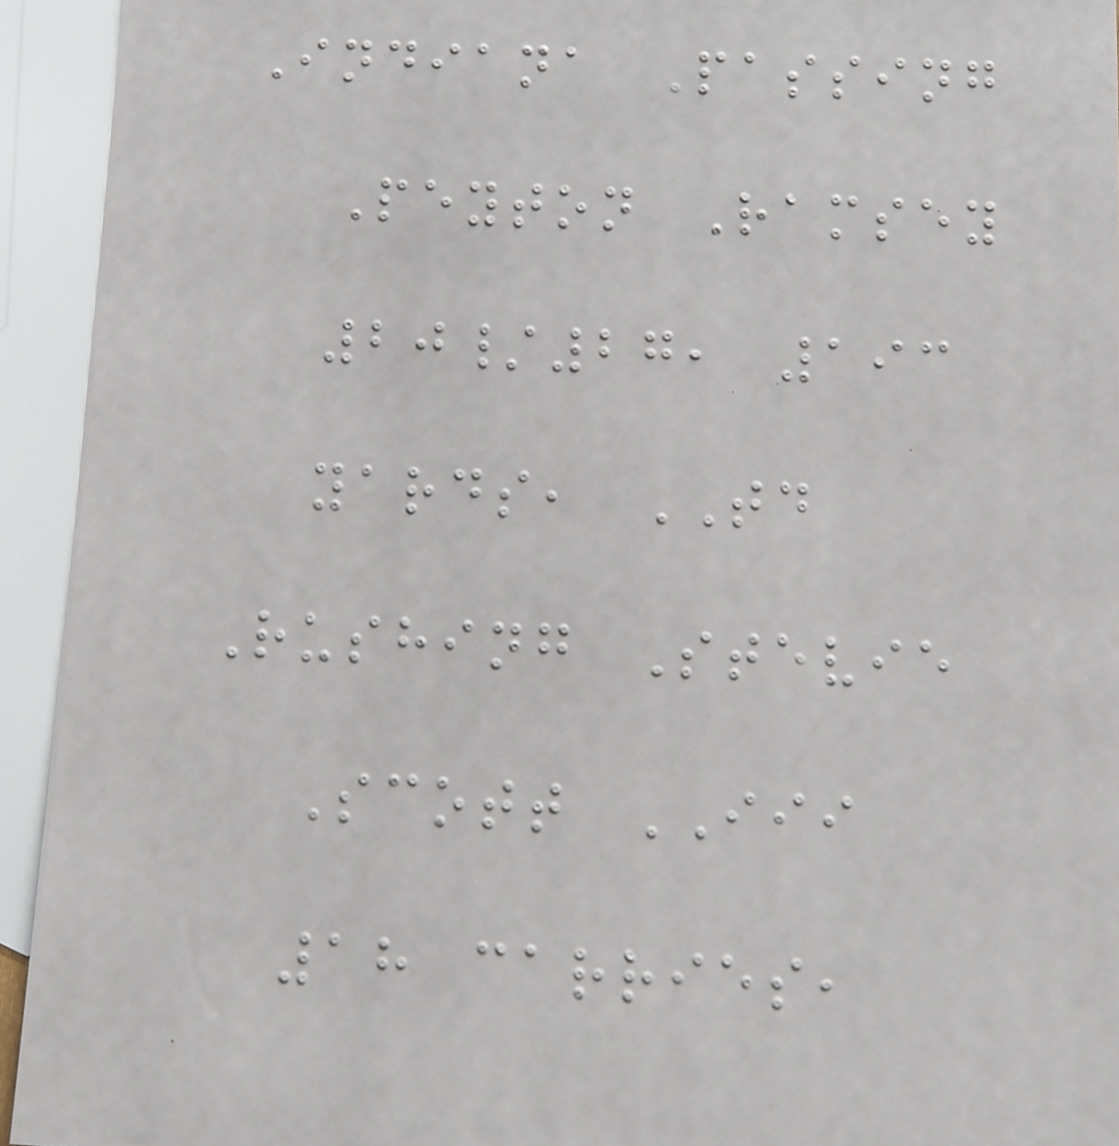Indiana Passing
Peyton Ramsey
20/27, 193
yards, TD
Rushing Stevie
Scott III
18 carries,
